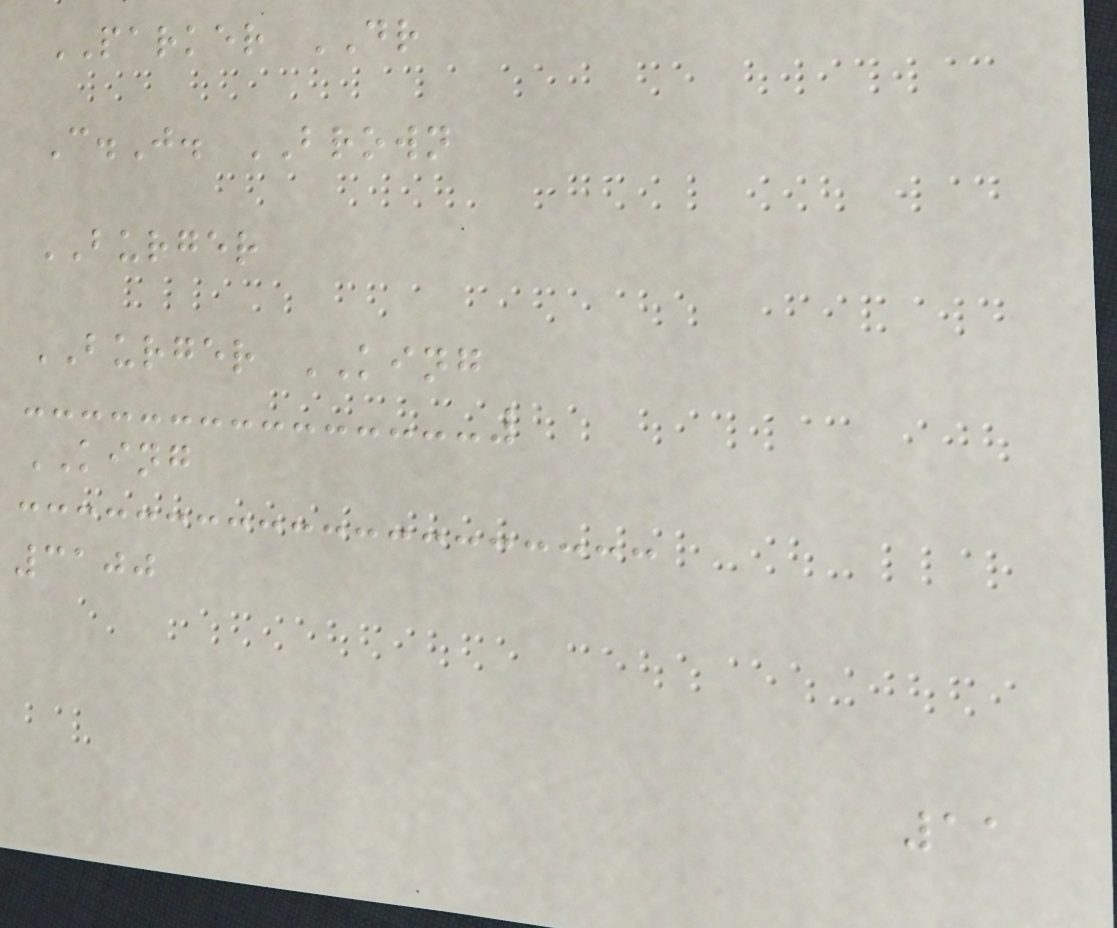PARKER DR
C.J. BROWN
BURGER
BURGER KING
KING
3100
11
